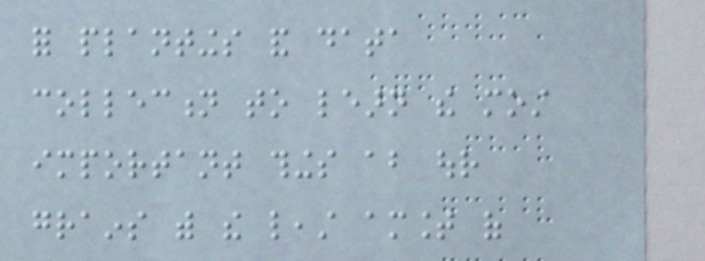for plantings and data
collection to learn the most
important things about our
grains with the least amount of
